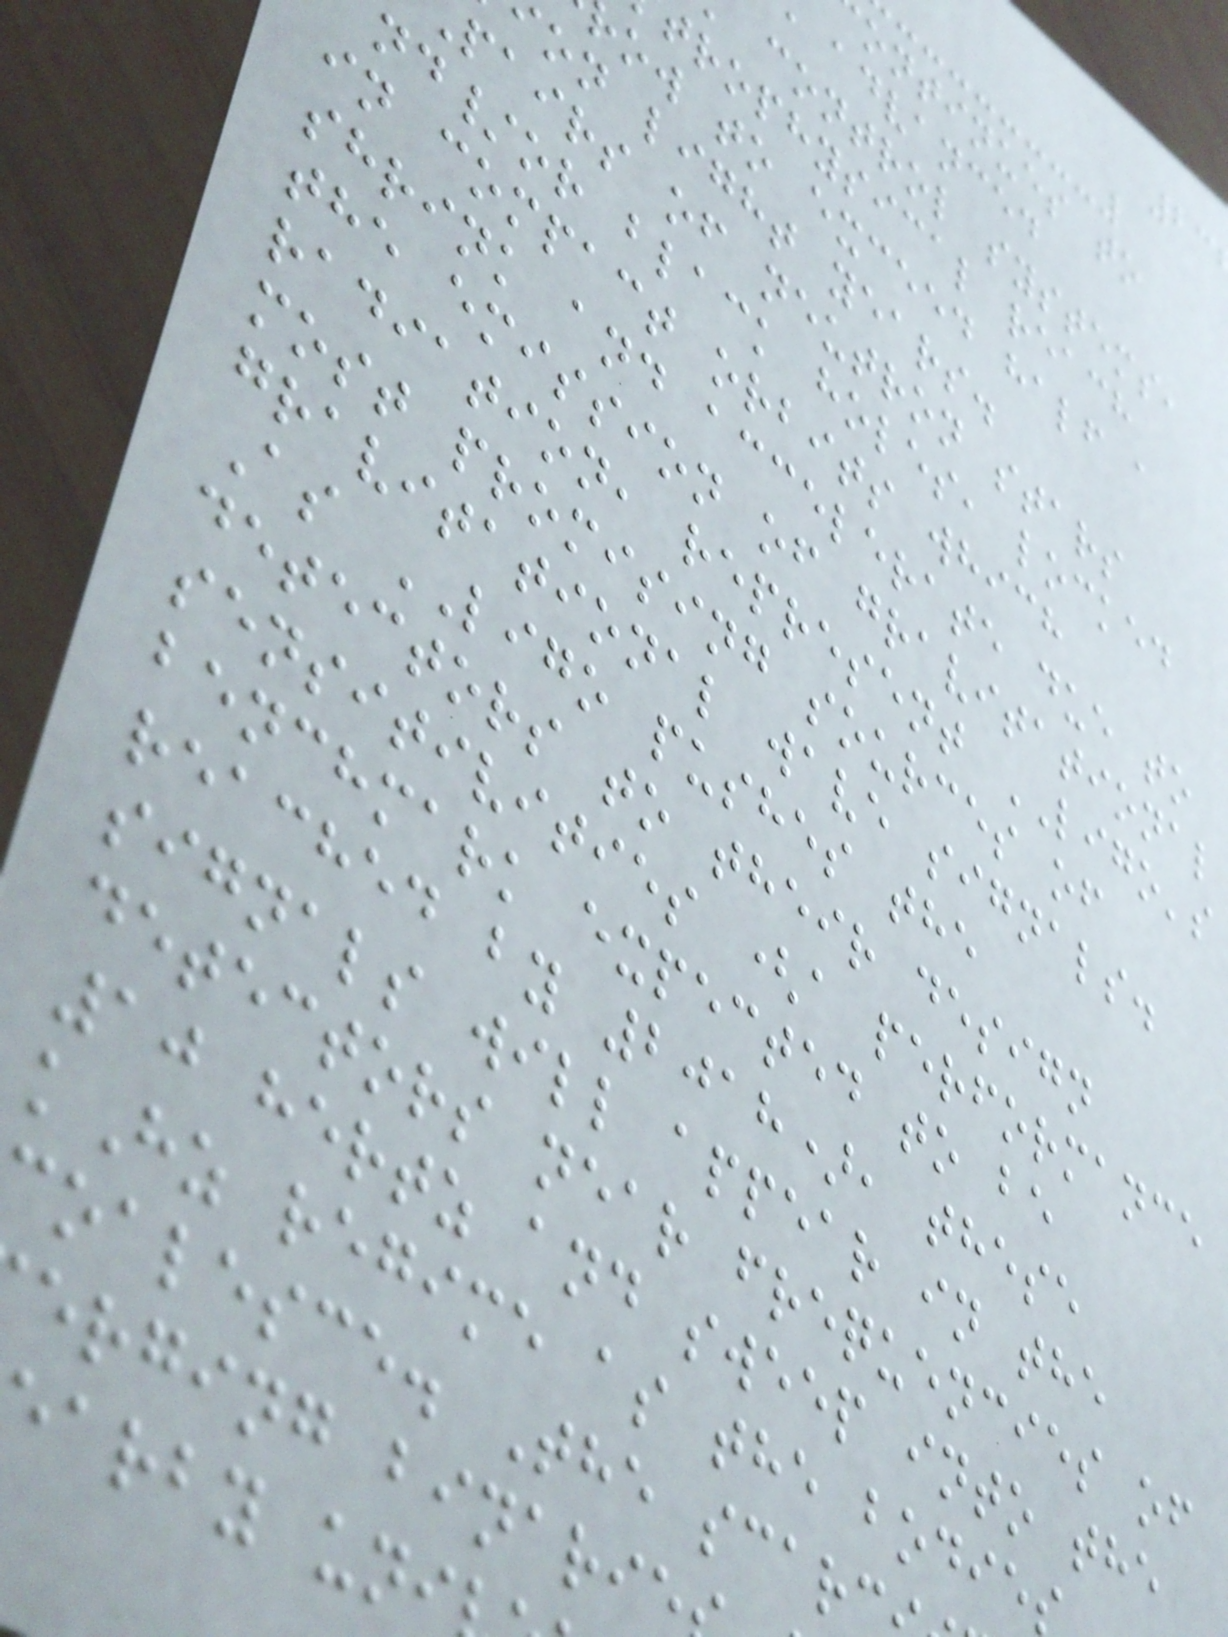ontinues to
advanced
control systems,
trophysical reach
ow to exceed half a
on light years.
pairs of neutron stars
nd/or black holes, locked
in compact orbits which
shrink and accelerate due to
the emission of gravitational
radiation, represent LIGO's
most promising sources of
gravitational wave signals.
As LIGO pushes the
detectors to their design
sensitivities (a performance
benchmark expected to be
reached by 2018), these
signals will appear in the
detectors near frequencies of
10 hertz and sweep into the
kHz regime as the bodie
oalesce. The scar
erging binarie
arby uni
